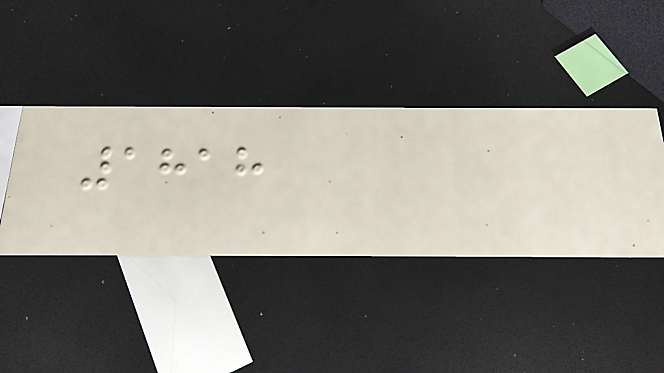1818
